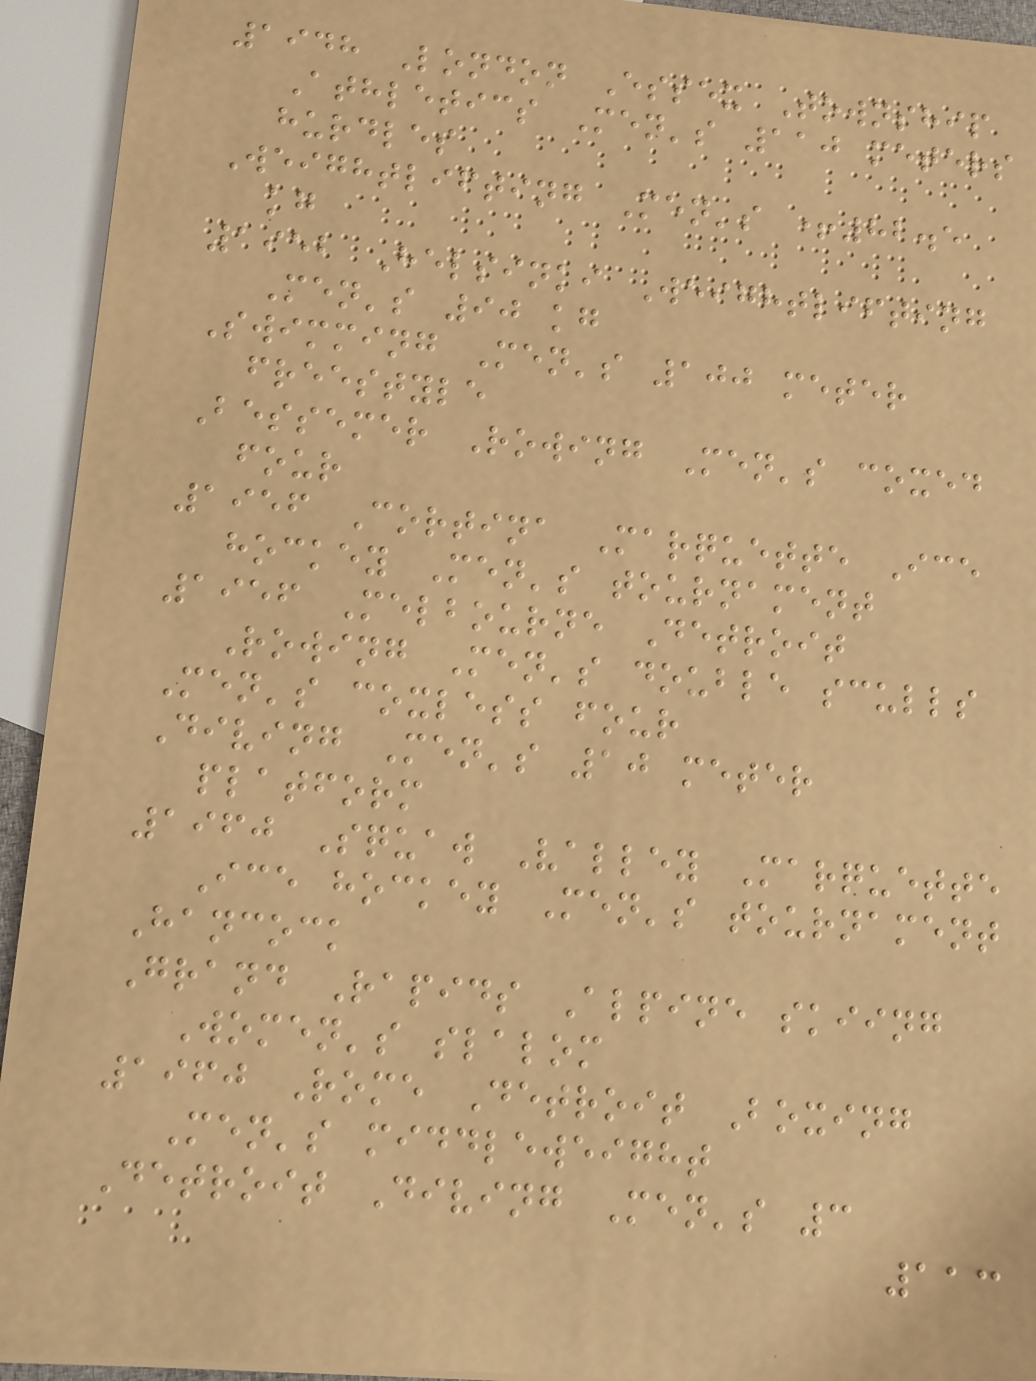1948 London Essex Township
Athletics Men's 110 meters
hurdles
Weightlifting Men's +82.5
kg
1952 Helsinki Weightlifting
Men's 90 kg
Swimming Men's 100 meter
freestyle
Bessemer Rowing Men's coxed
four
1956 Cortina Marquette Ice
hockey Men's tournament
1956 Melbourne Detroit
Rowing Men's double sculls
Men's coxless four
Diving Men's 10 meter
platform
1960 Squaw Valley Marquette
Ice hockey Men's tournament
Hancock
Grand Rapids Alpine skiing
Women's slalom
1960 Rome Detroit Boxing
Men's middleweight
Detroit Diving Men's 3
113
